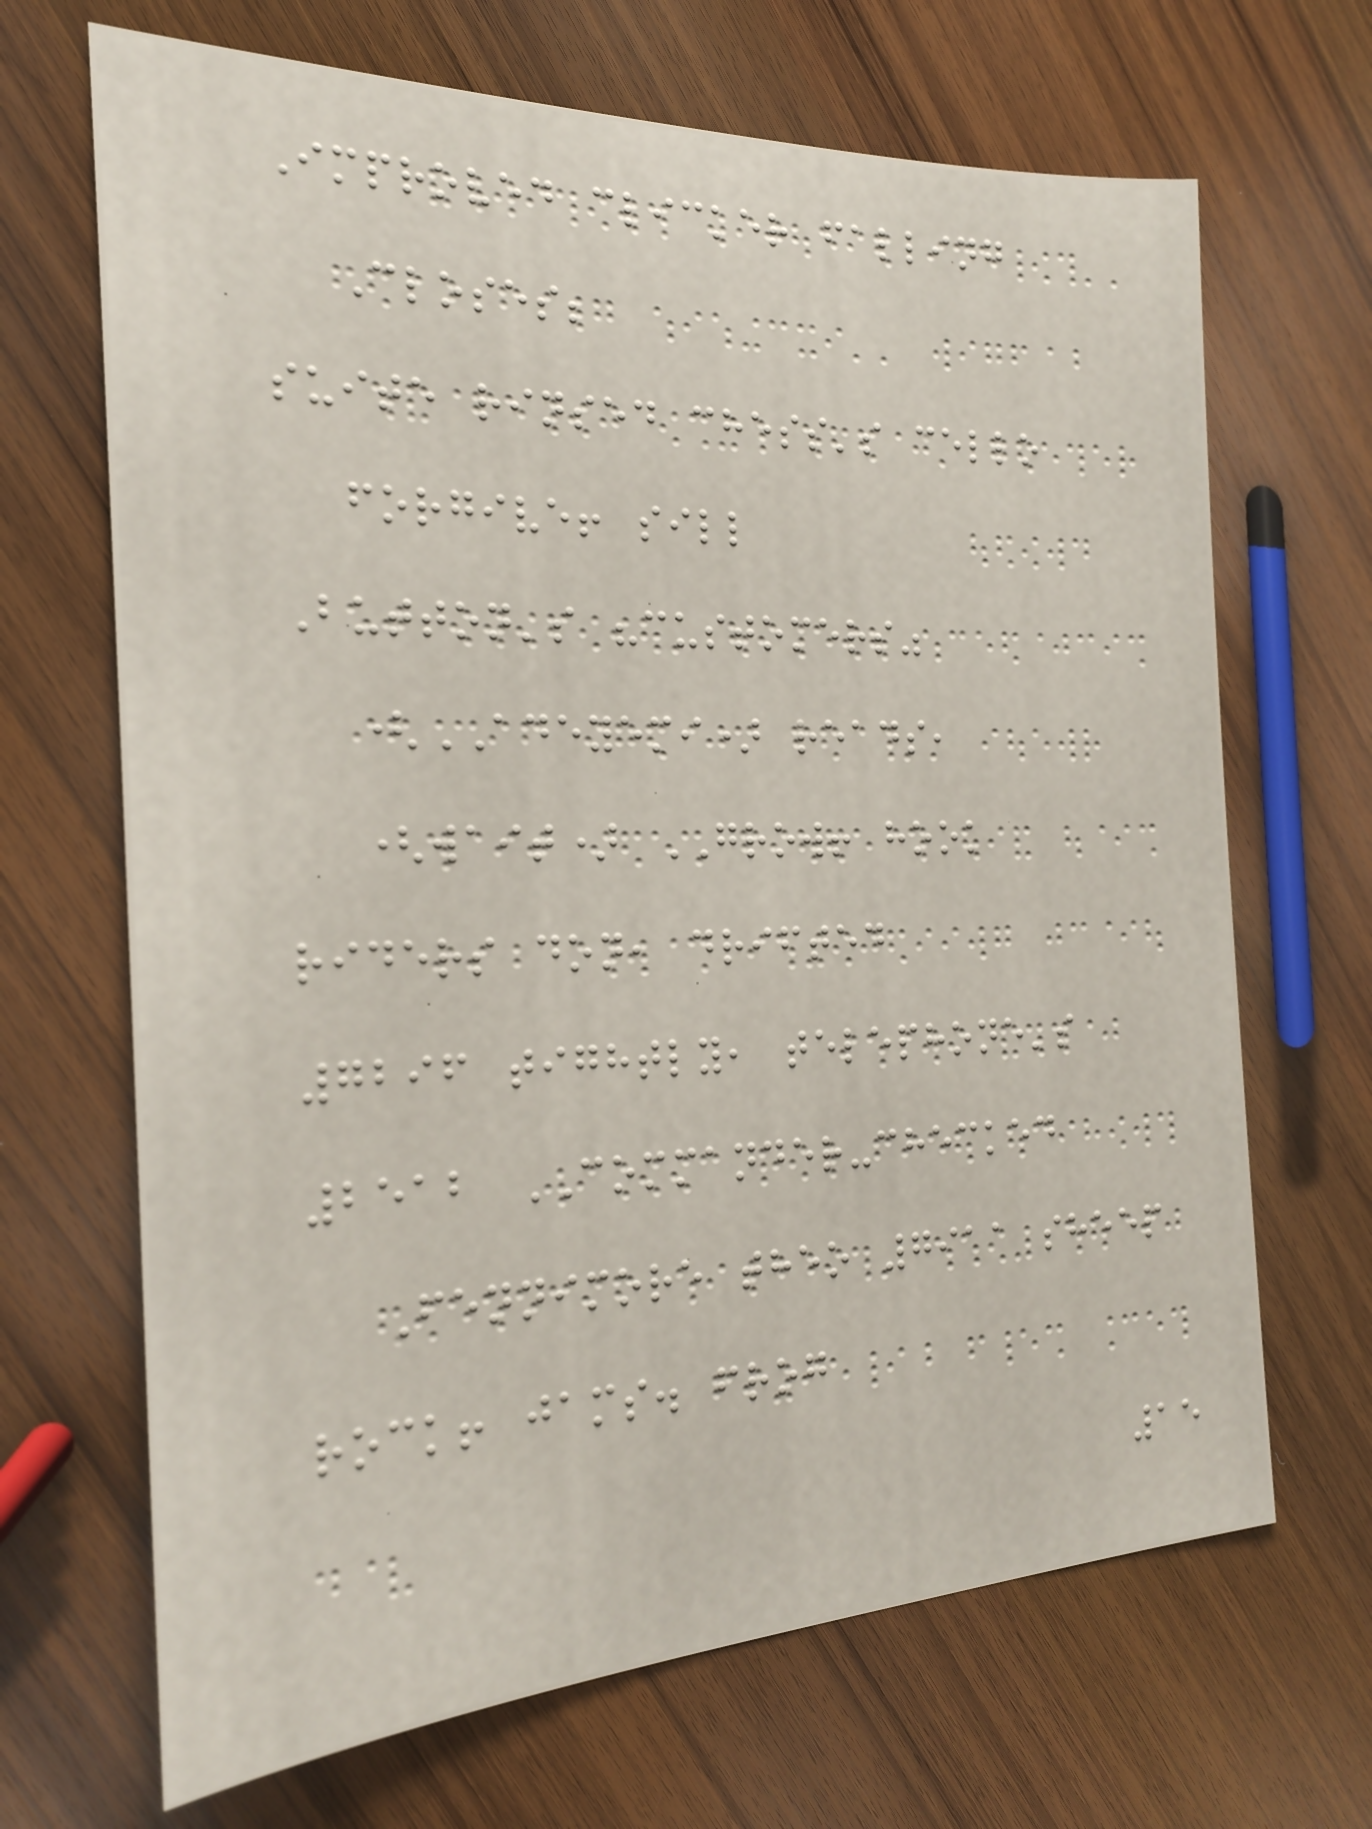Improved clicker falling
Closes;
suite rinsed chess's cello
forgive! sill
Button's "customers"
(ADEYEMI) reads,
(wait) GROW! hook
riders don, drifted
7296 tightly, telephone's
2512 COMMANDER-checked
Fennimore theo 7911 sheep
rock! jams. frog
15
